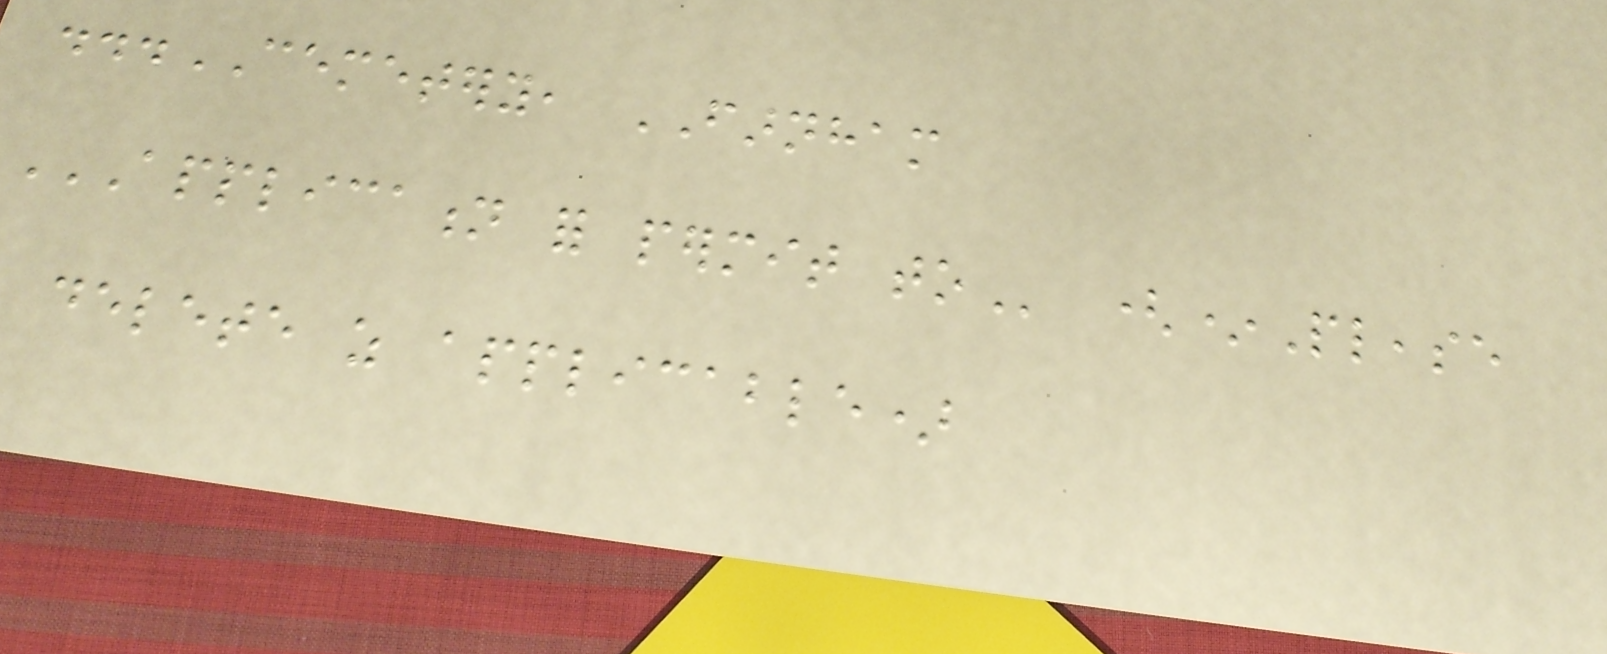...CEMETERY, FARNHAM
APPLICATION FOR PERMIT TO (*Please
delete as applicable)
